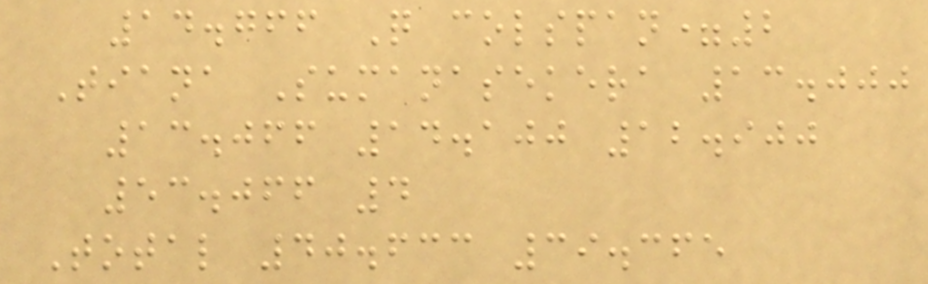14.766 Q colspan=2
Tiana Sumanasekera 13.000
13.066 14.100 12.900
53.066 4
Total 40.633 39.365
